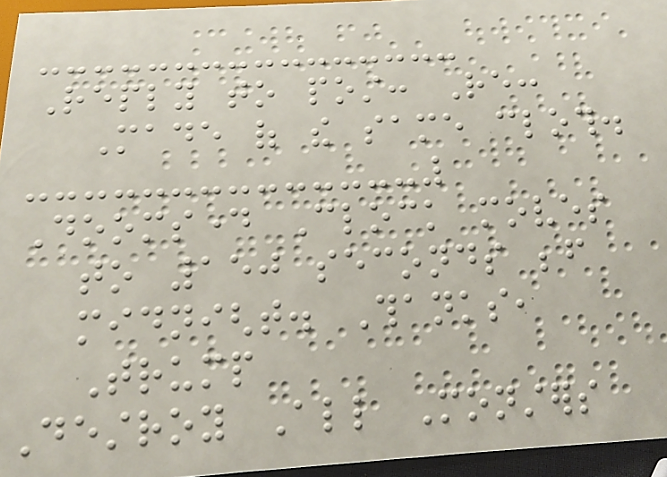Reply to post: Re:
Made of the same cloth.
Doomsday Clock moves
to 150 seconds before
midnight. Thanks,
Trump
Destroy All Monsters
